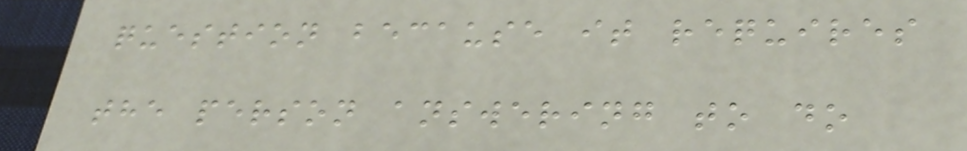question because it requires
the person answering to do
